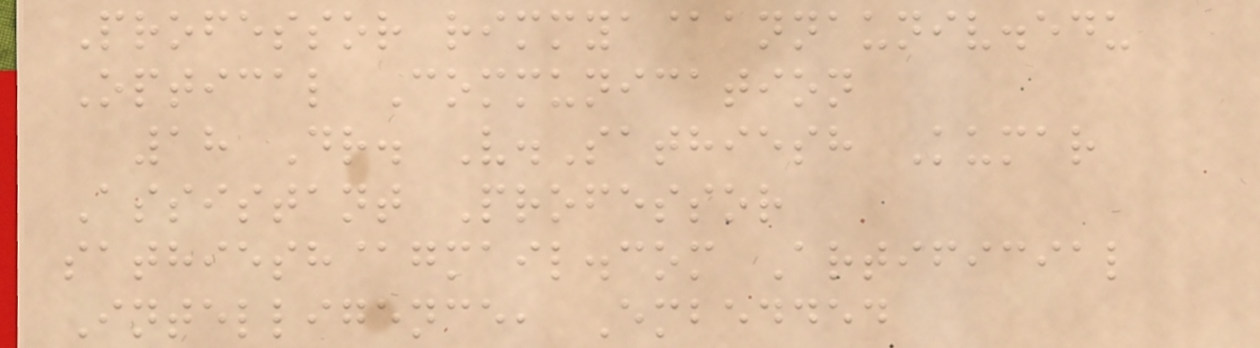Professor rimmya@annauniv.edu
Optical Communication
18 Dr. V.Sathiesh Kumar
Assistant Professor
sathiesh@gmail.com Artificial
Intelligence, Embedded
